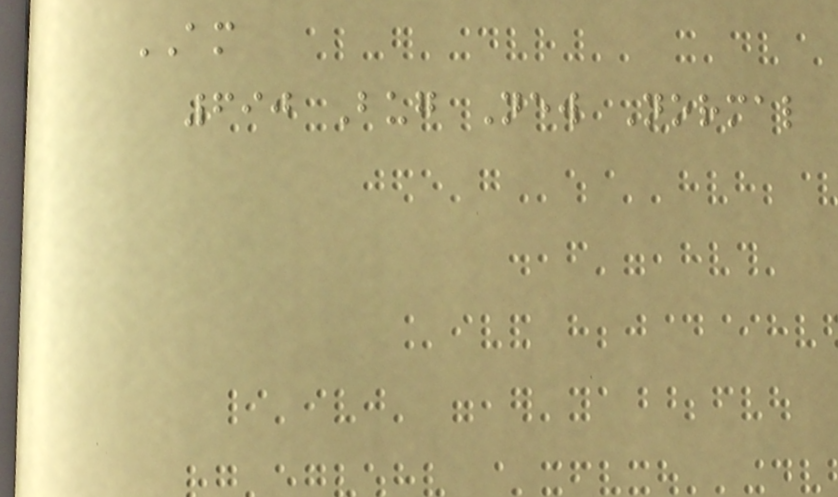AM
690 Bug New Normal
